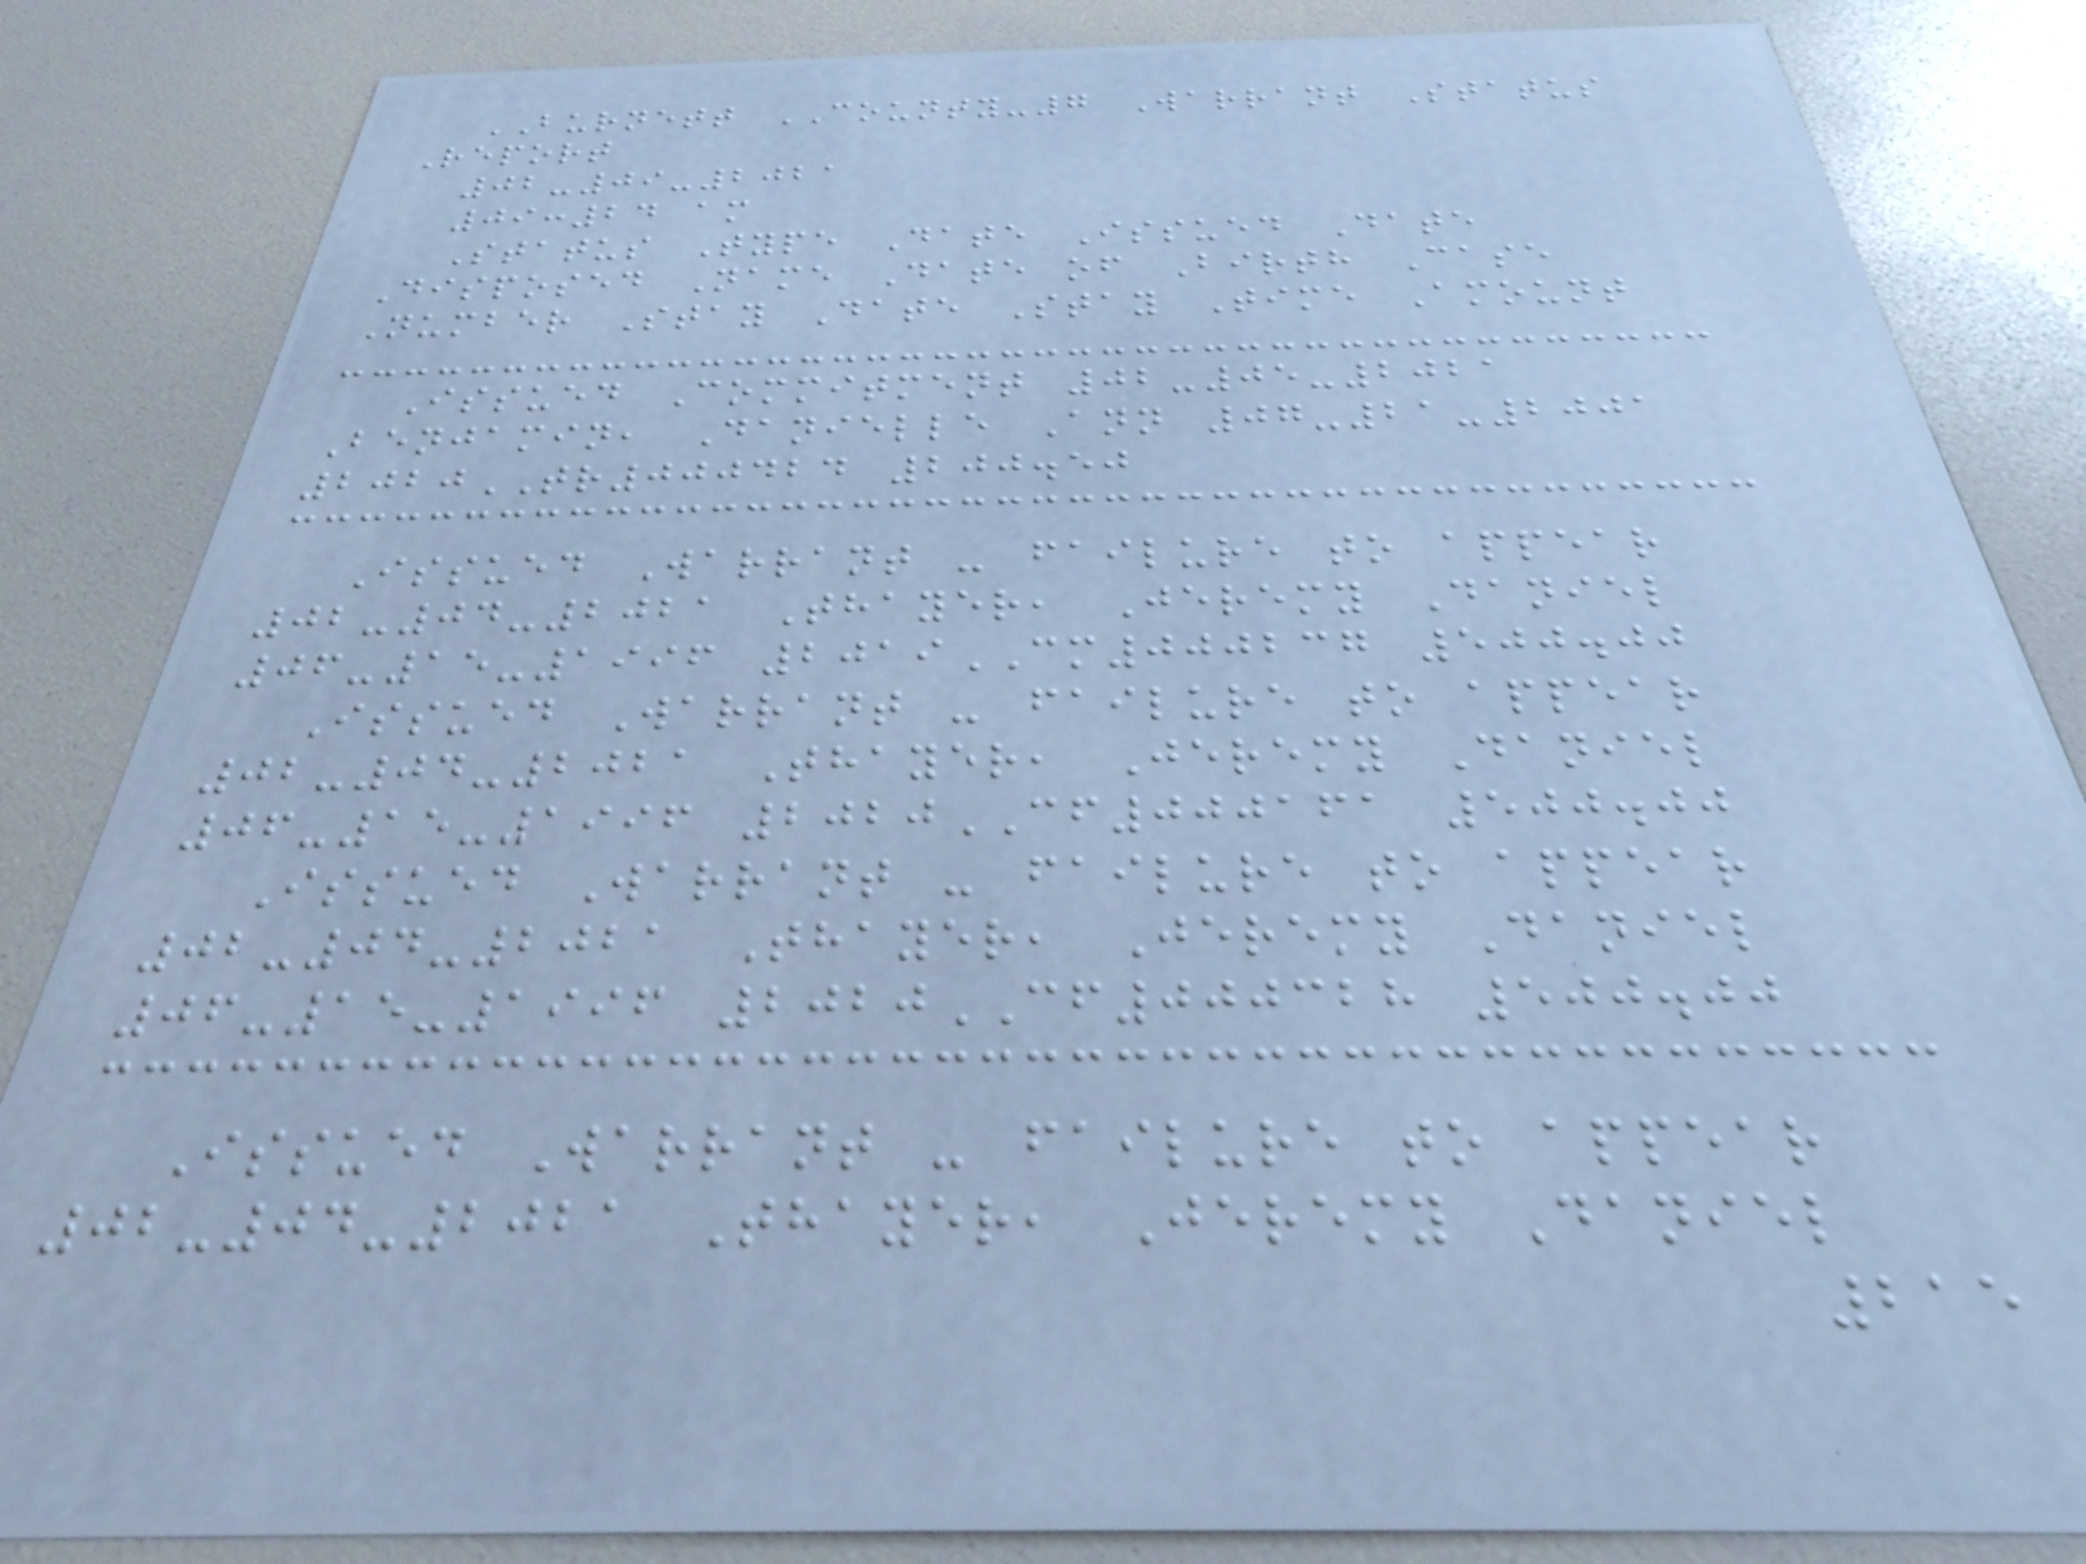BURNETT COUNTY-7 Warrant Status
Report
02-09-2021
09:24 am
Status Type Date Issued Date
Disposed Name Date of Birth Case
Number Stay Date Stay Time Amount
Issued Commitment 02-05-2021
Benjamin, Danielle Ann 07-21-2001
2020TR000424 200.50
Issued Warrant - failure to appear
02-04-2021 Thayer, Jeremy Daniel
06-15-1996 2019CM000237 500.00
Issued Warrant - failure to appear
02-04-2021 Thayer, Jeremy Daniel
06-15-1996 2020CF000161 500.00
Issued Warrant - failure to appear
02-04-2021 Thayer, Jeremy Daniel
06-15-1996 2020CF000328 500.00
Issued Warrant - failure to appear
02-04-2021 Thayer, Jeremy Daniel
215
